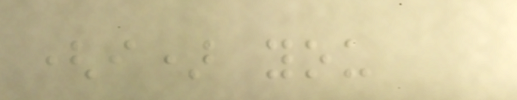(i) you
